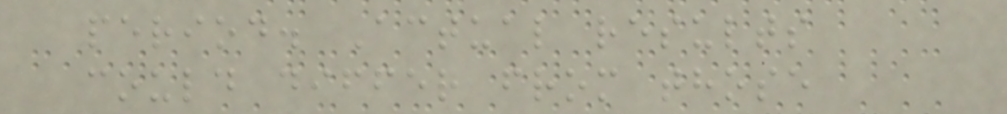period. Actual results
could differ from those
